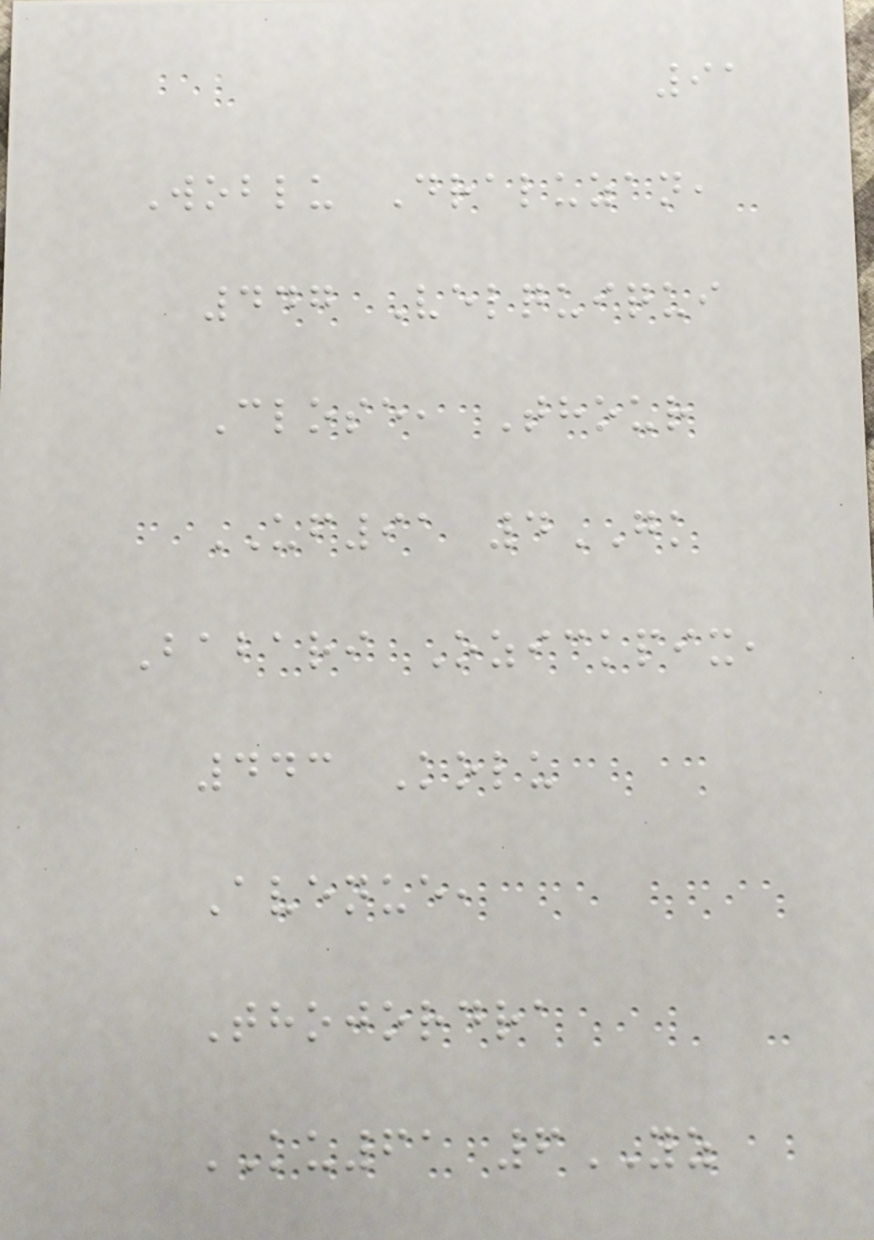91
Woblu Draluzan,
447 Velquiqui
Close, Thour
UF91 4GK
Babari Ozickpix,
443 Kolu
Avenue,
Thojordra
KU61 6YZ
